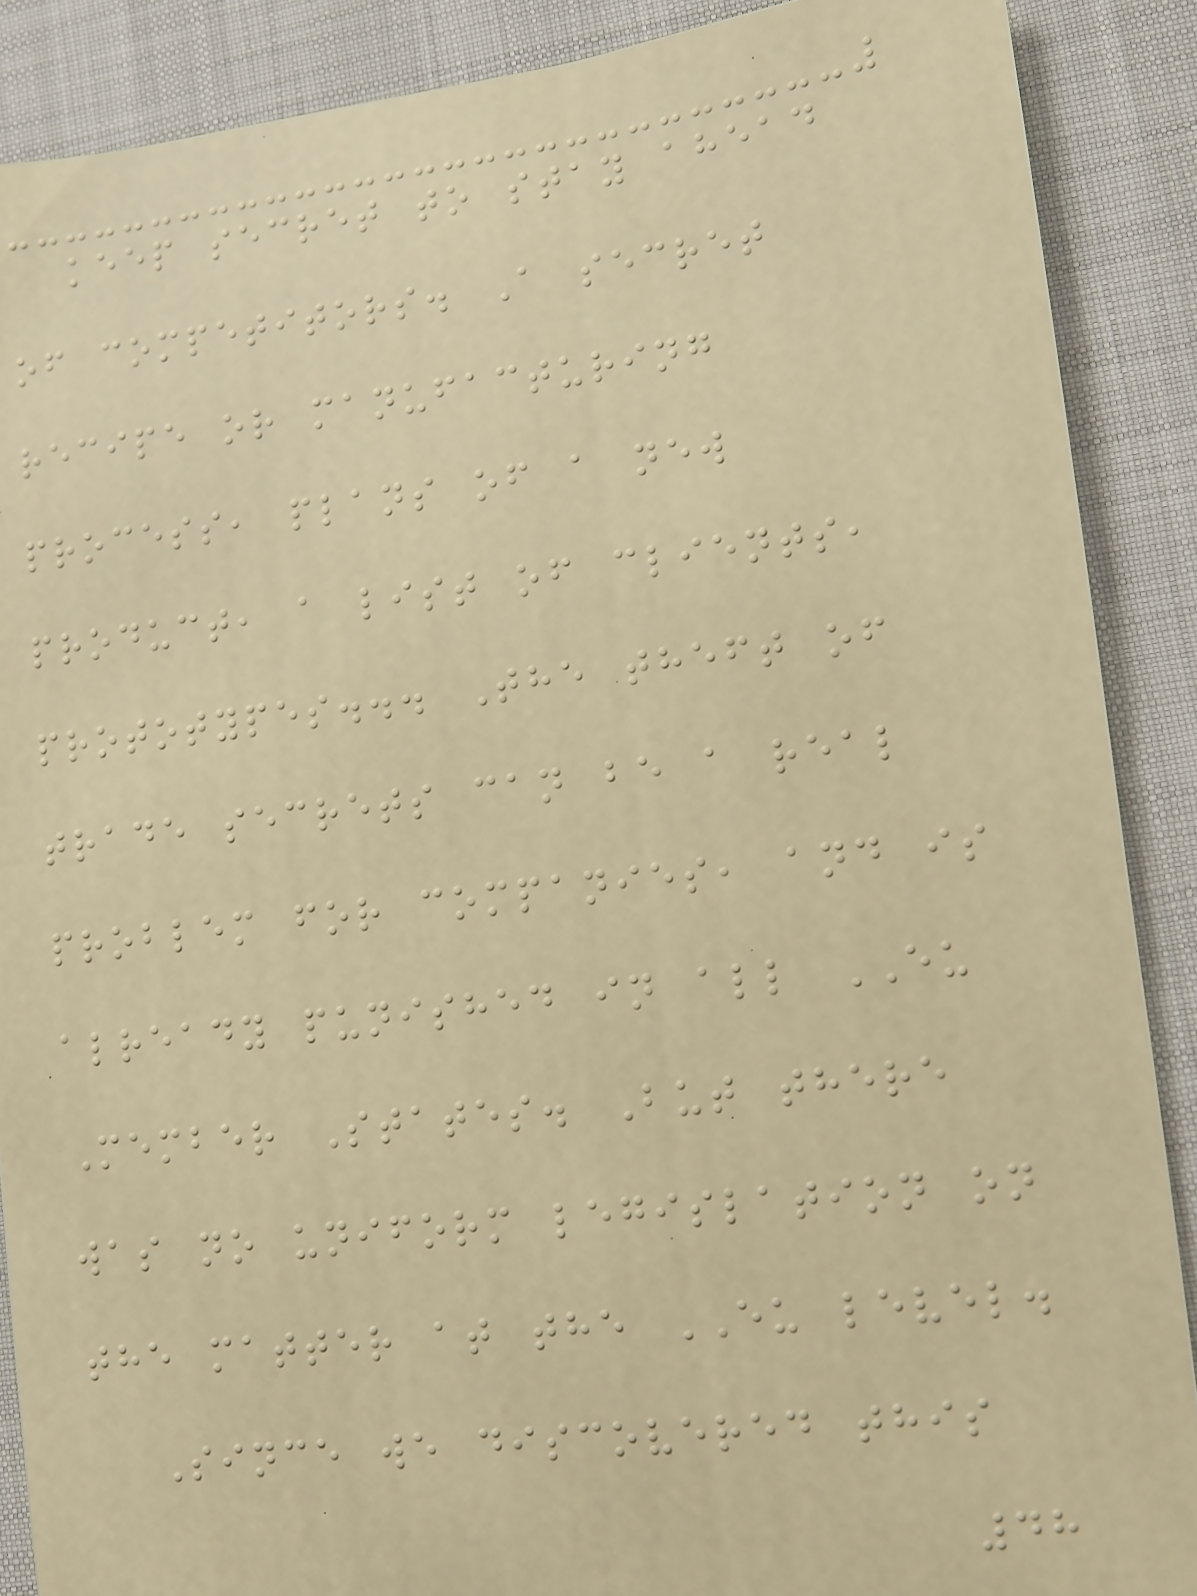keep secret to stay ahead
of competitors. A secret
recipe or manufacturing
process, plans of a new
product, a list of clients,
prototypes... The theft of
trade secrets can be a real
problem for companies, and is
already punished in all EU
Member States. But there
was no uniform legislation on
the matter at the EU level.
Since we discovered this
48
